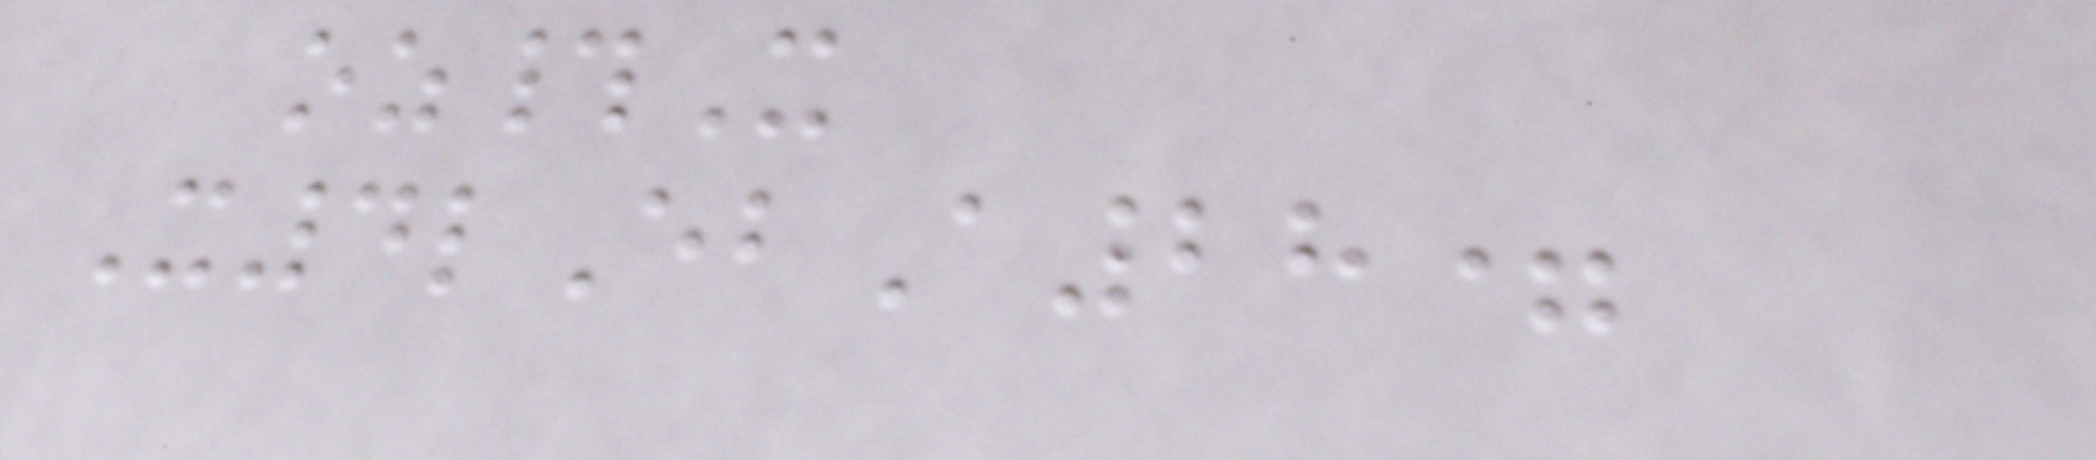oz#X
X4lEbA28=
